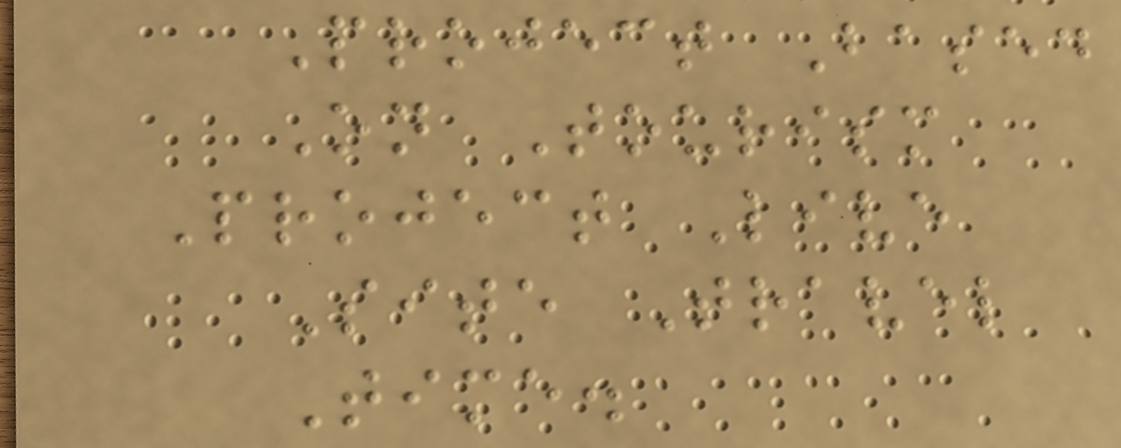Project Based
On Tourism
Project Live
Site Travel
Time.
